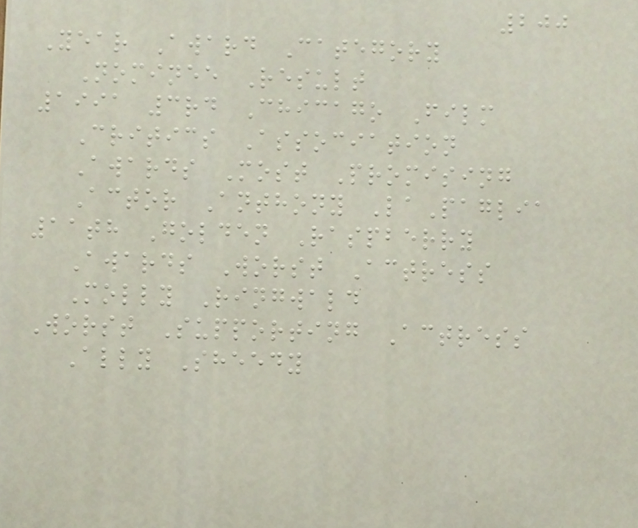200
Year Award Category
Nominee Result
1991 3rd Chicago Film
Critics Association
Awards Most Promising
Actor Anthony LaPaglia
11th Golden Raspberry
Awards Worst Actress
Molly Ringwald
Worst Supporting Actress
Ally Sheedy
